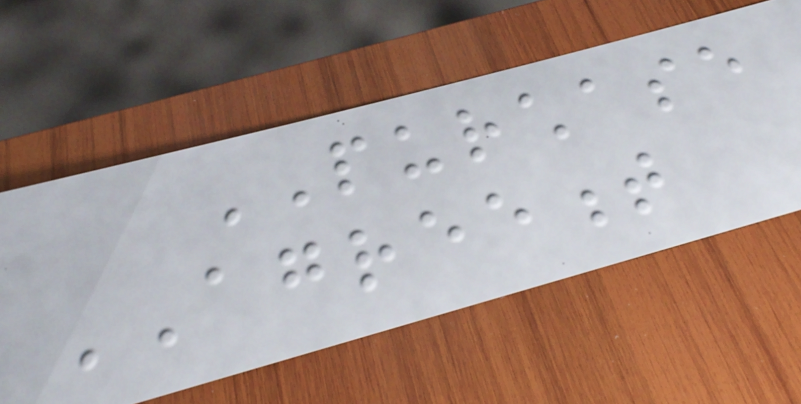PURCHASE
AGREEMENT
